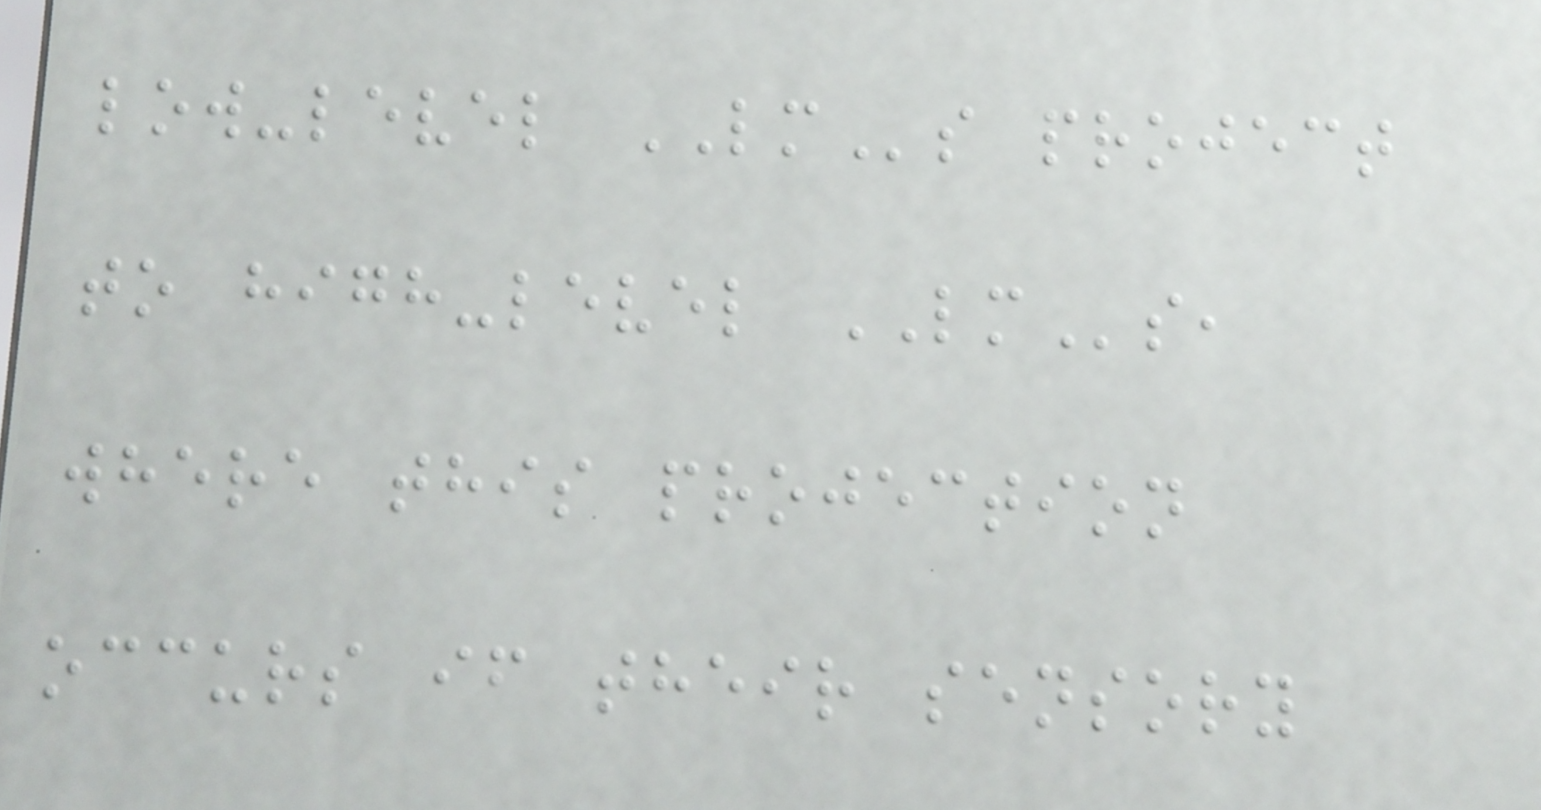low-level LMs project
to high-level LMs,
where this projection
occurs if their sensory
